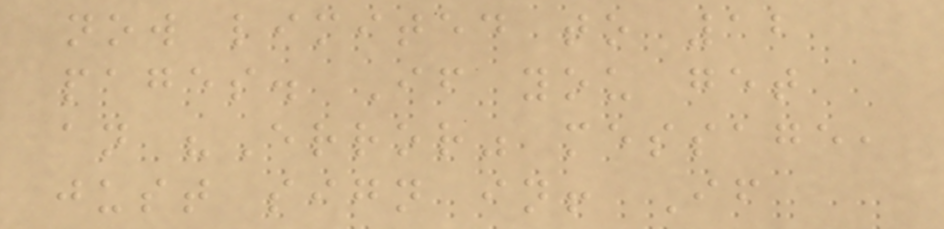now limited to 12
pages. If you get
an "Error" message,
just sign in! If
